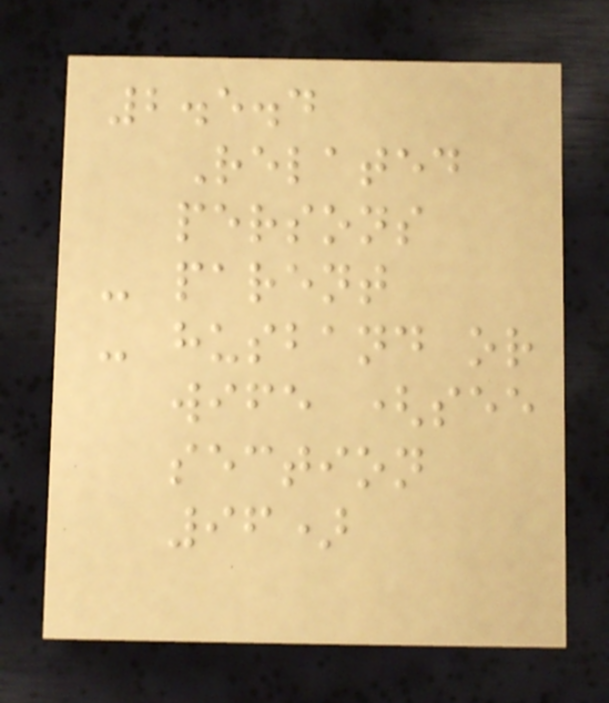2.5.4
Related
persons
- parent
- husband or
wife (see
section
96)
